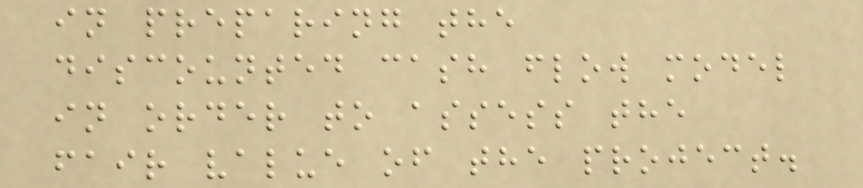in preparing the
discounted cash flow model
in order to assess the
fair value of the project.
